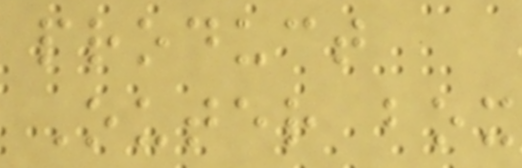product
Outer box
